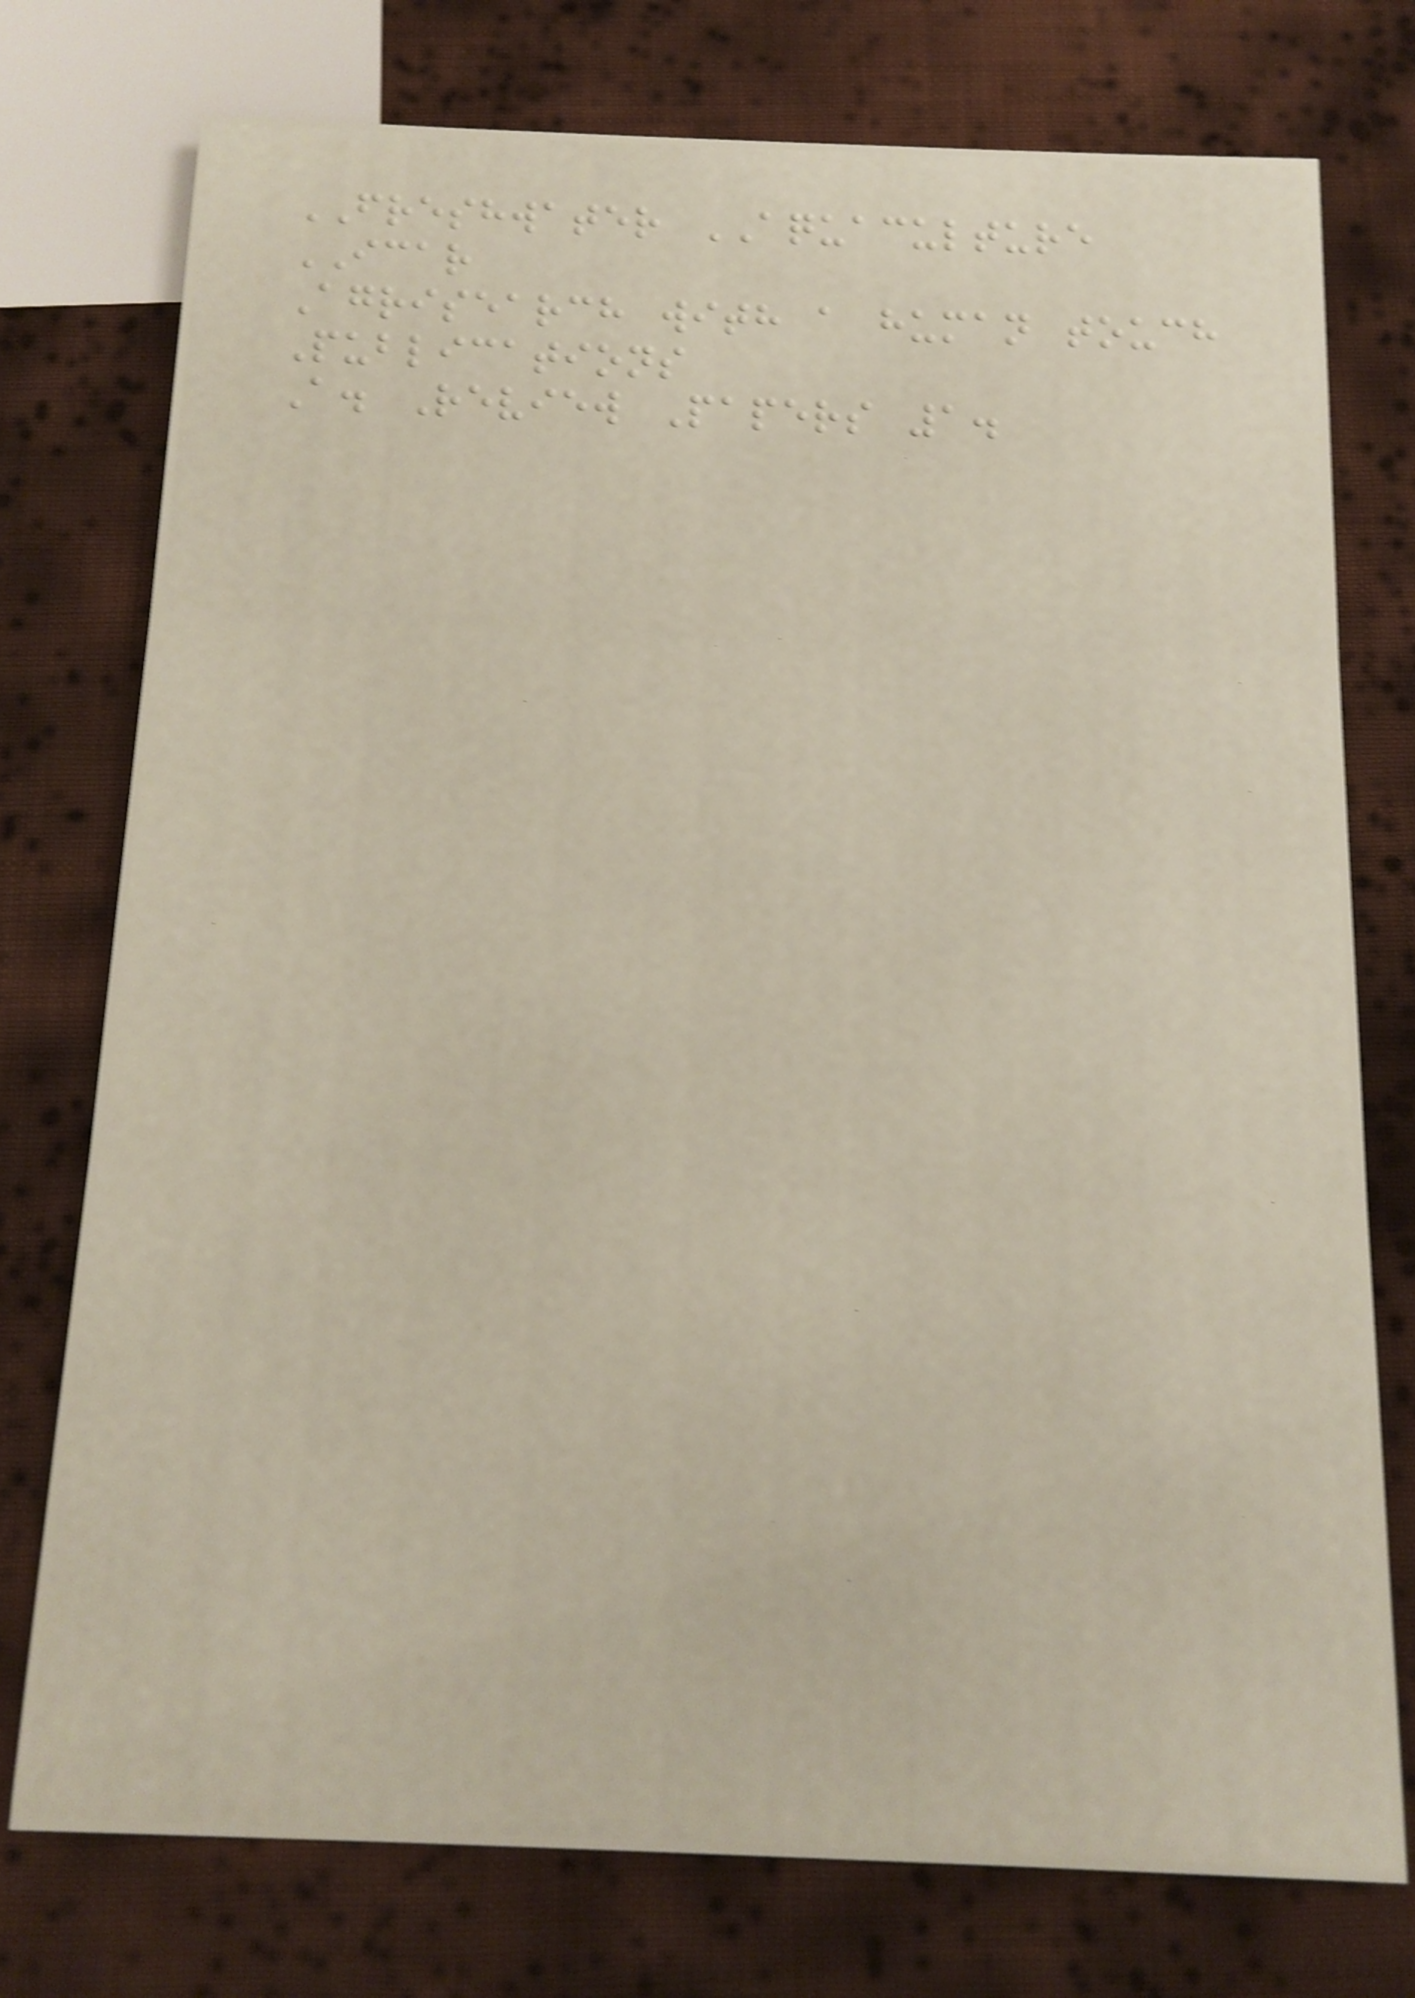FRESHWATER AQUACULTURE
ICAR
Agrisearch with a human touch
Publications
A. Review Papers 1.
